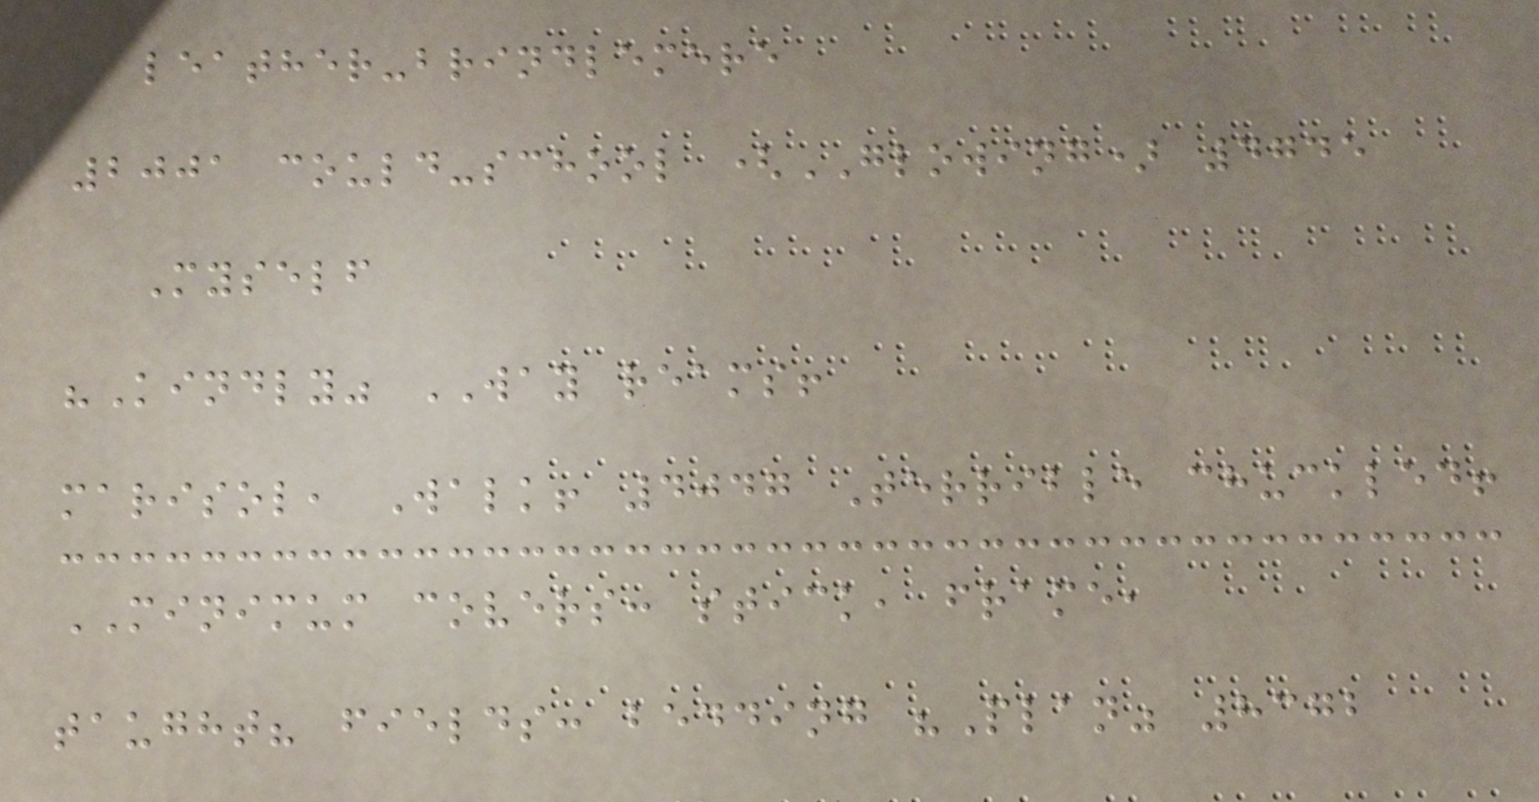leather-brindlemere
2001 could-school (GLOWING) 4745
Myself
"Kindly" WAY reams!
marisol, Walk! 4047 Terrible chuckled!
MINIMUM covers: stick, frame,
taught? fields: bedding "Plan" 8372
